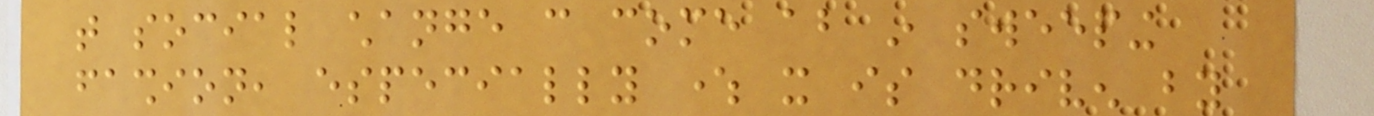that social change can come about in sweeping
fashion, especially where it is driven by
